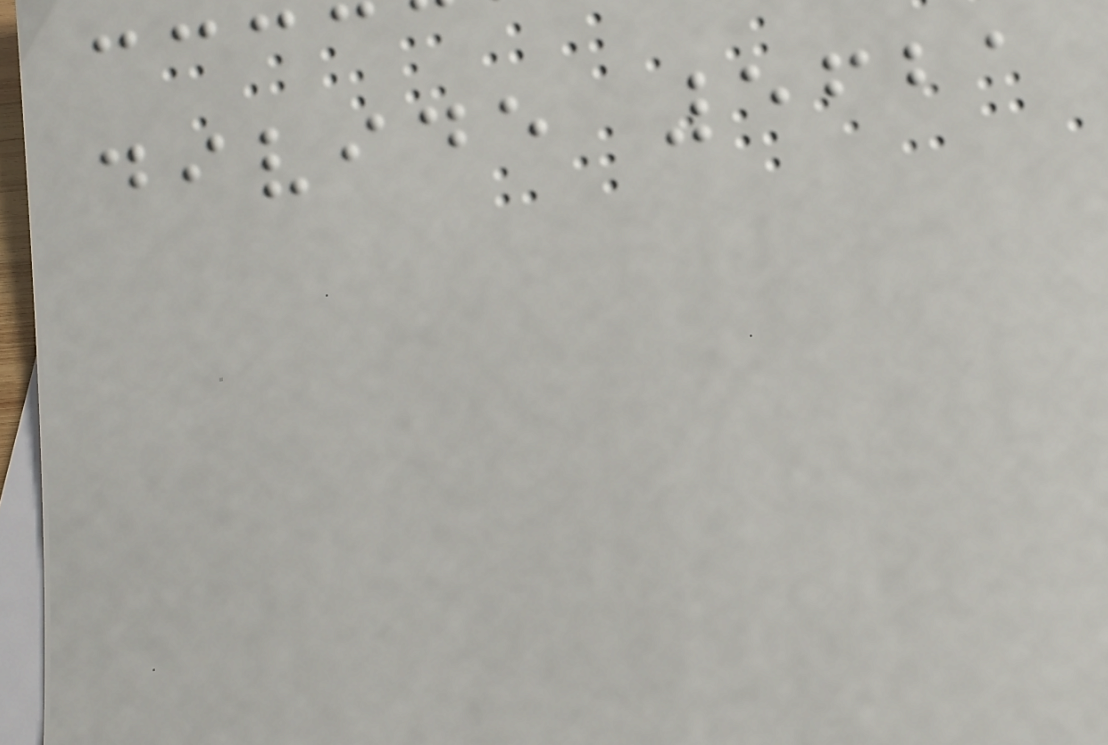divide 5621
